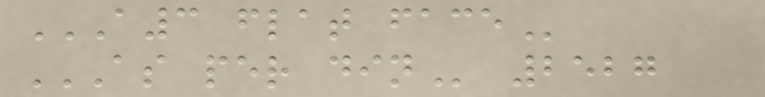A3 FLAT FACE
AS PER DIN 2527
